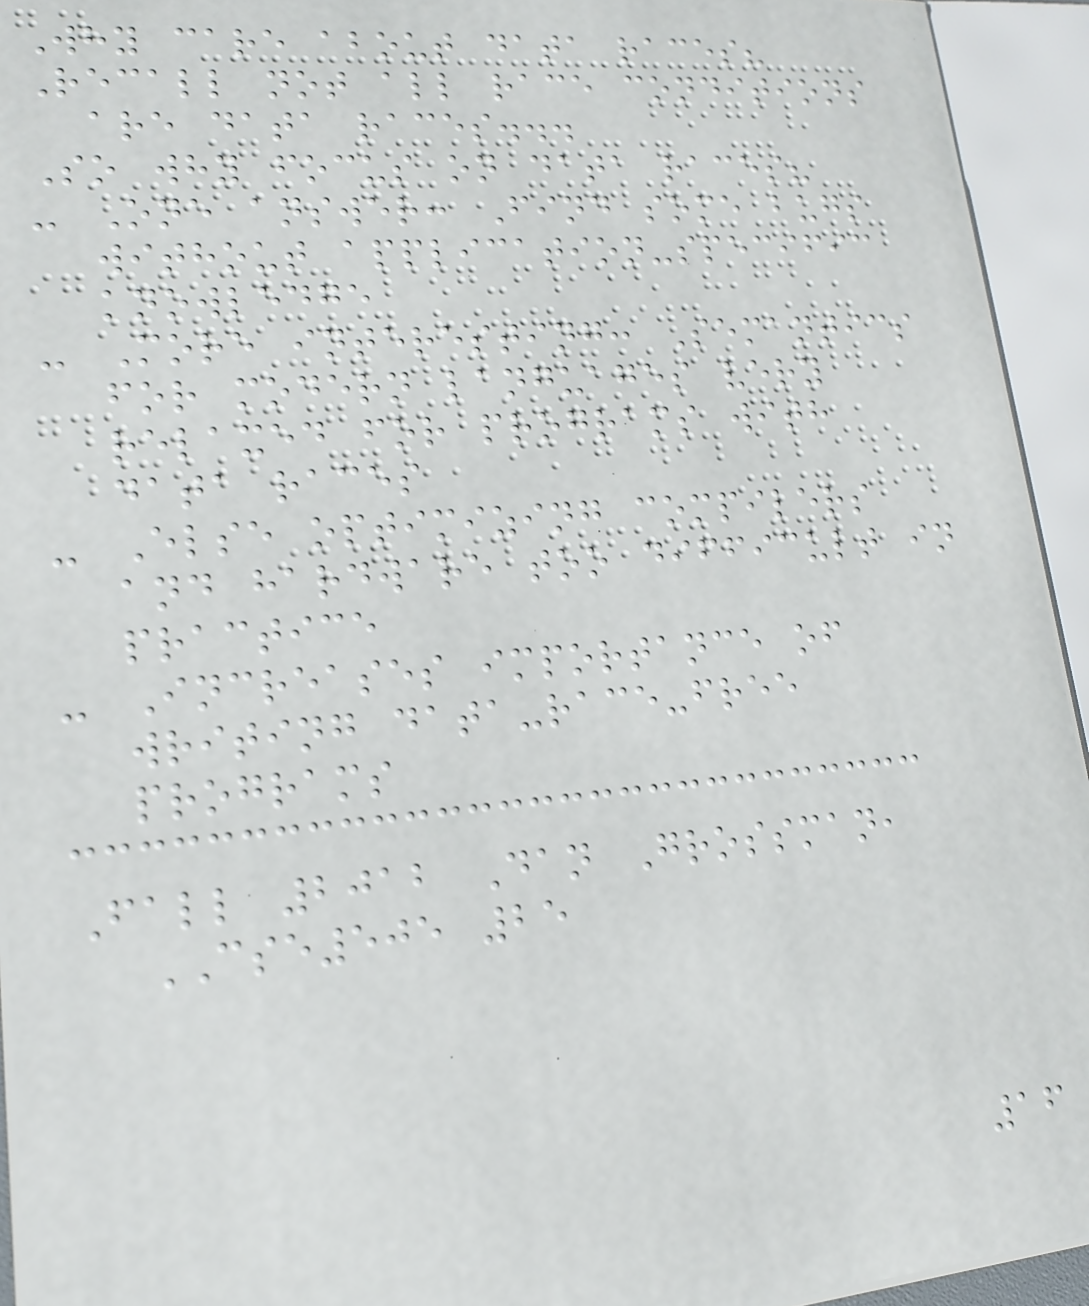Why care about data races?
Recall not all race conditions
are data races...
So why focus on data races?
- One answer: Find some bugs
without application-specific
knowledge
- More interesting: Semantics
for modern languages very
relaxed for programs with
data races
- Else optimizing compilers
and hardware too difficult in
practice
- Increases importance of
writing data-race-free
programs
Fall 2012 Dan Grossman,
CSE505 25
16
